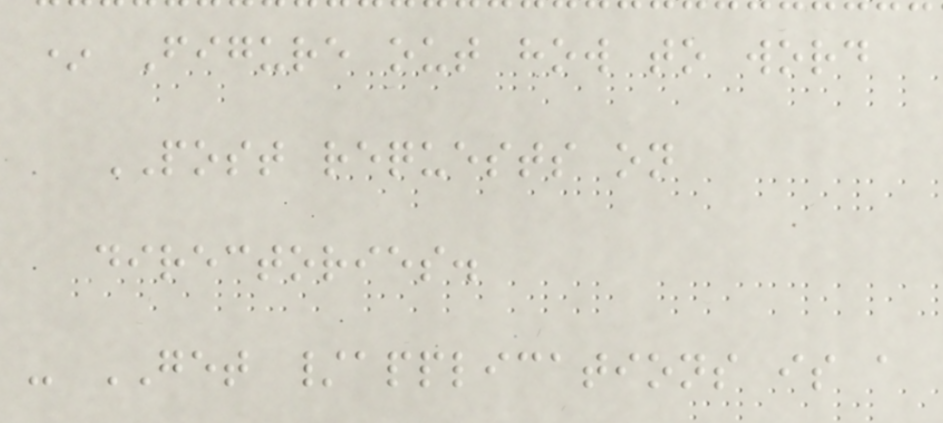* Figure out how to word
POST requests on
directories.
- GET /applications is a
